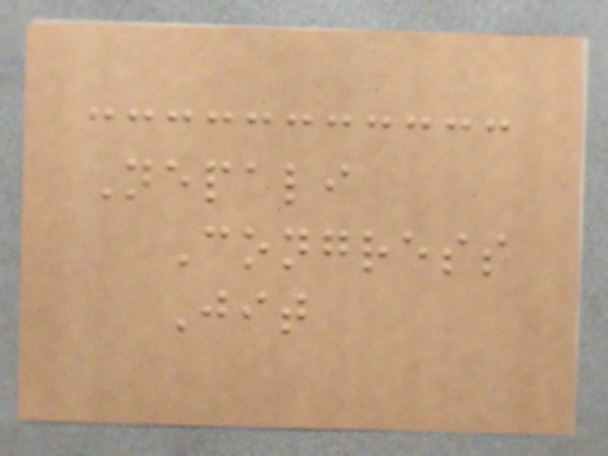Nepali
Congress
Jit
